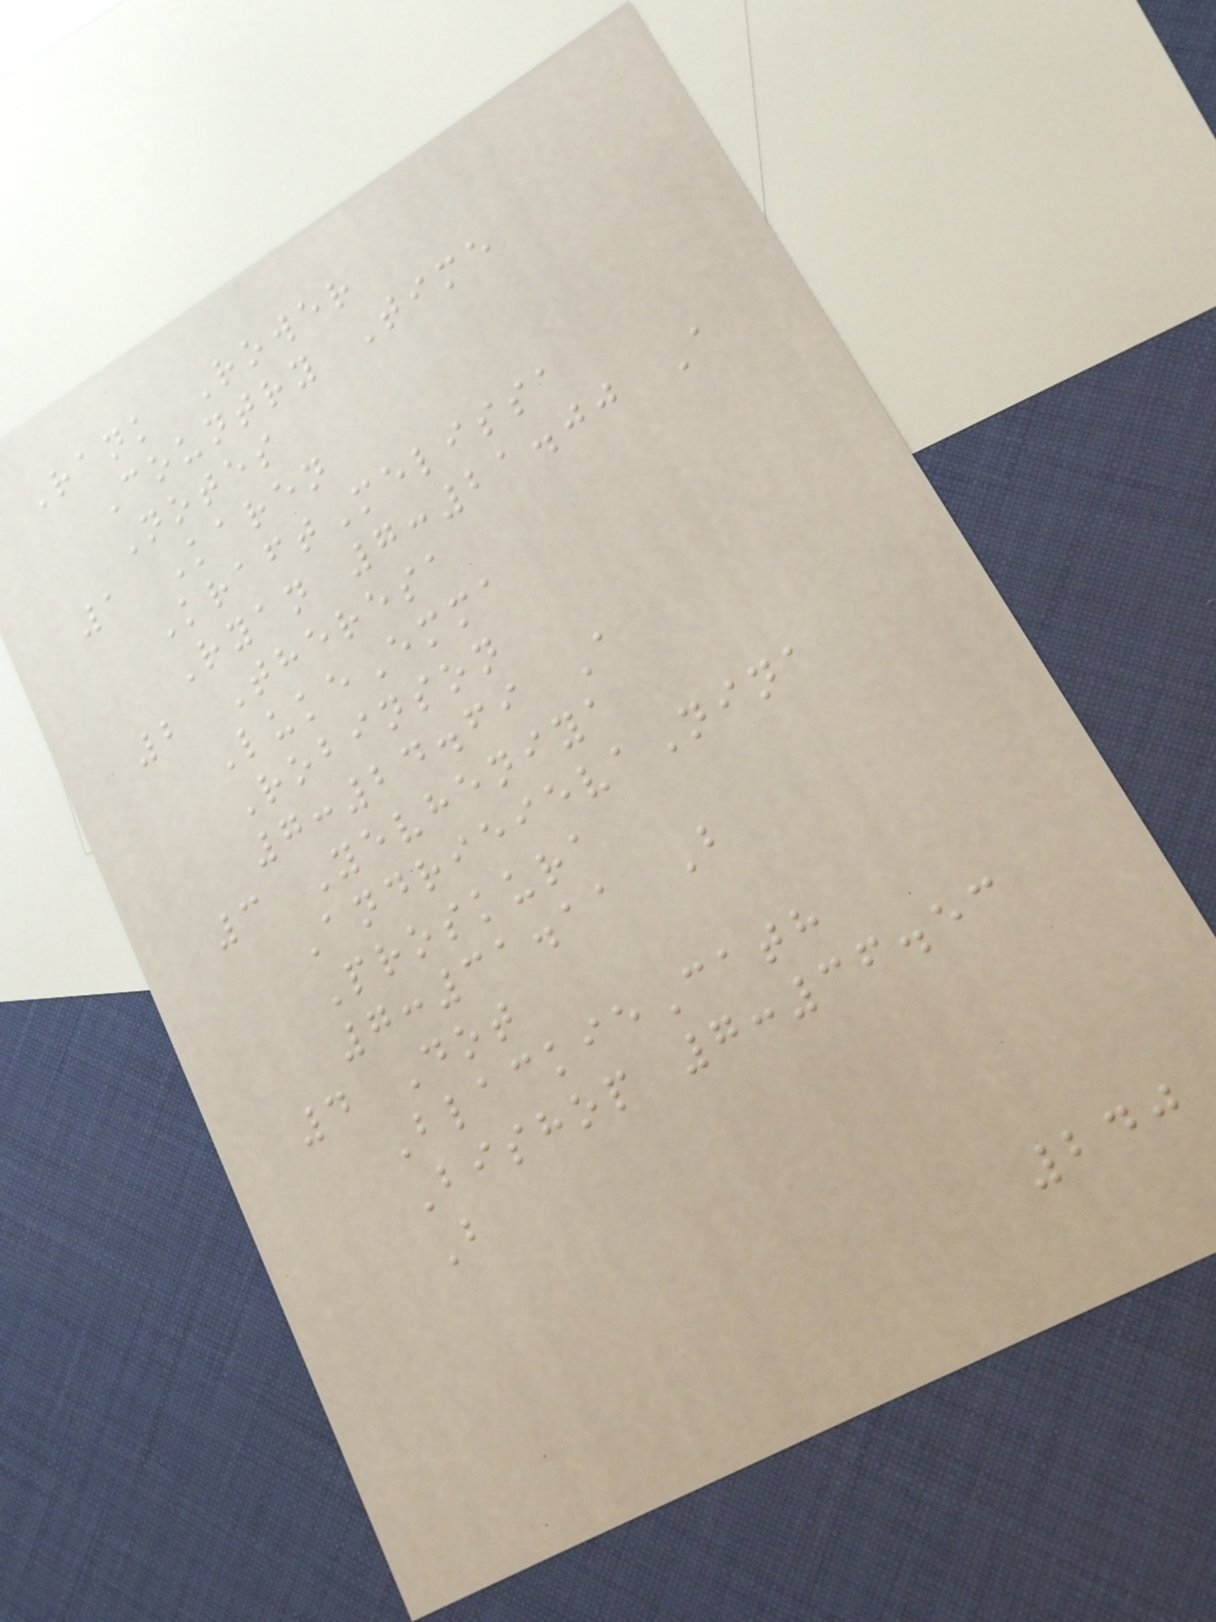Rank Rower
Country Time
Notes
1 Karen
KraftMelissa
Ryan 7:21.00 A
2 Theresa
LukeEmma
Robinson
7:24.69 A
3 Yevheniya
AndrieievaNina
Proskura
7:31.11 B
4 Dot
BlackieCath
Bishop 7:36.53
B
240
